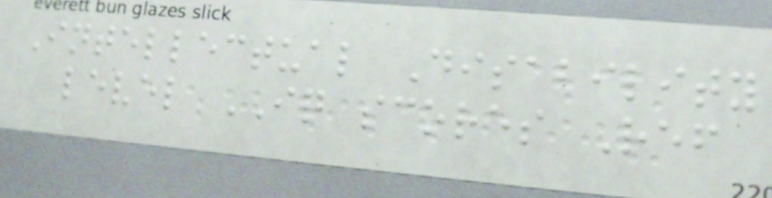Intellectual Disability
level IQ scores Ref
